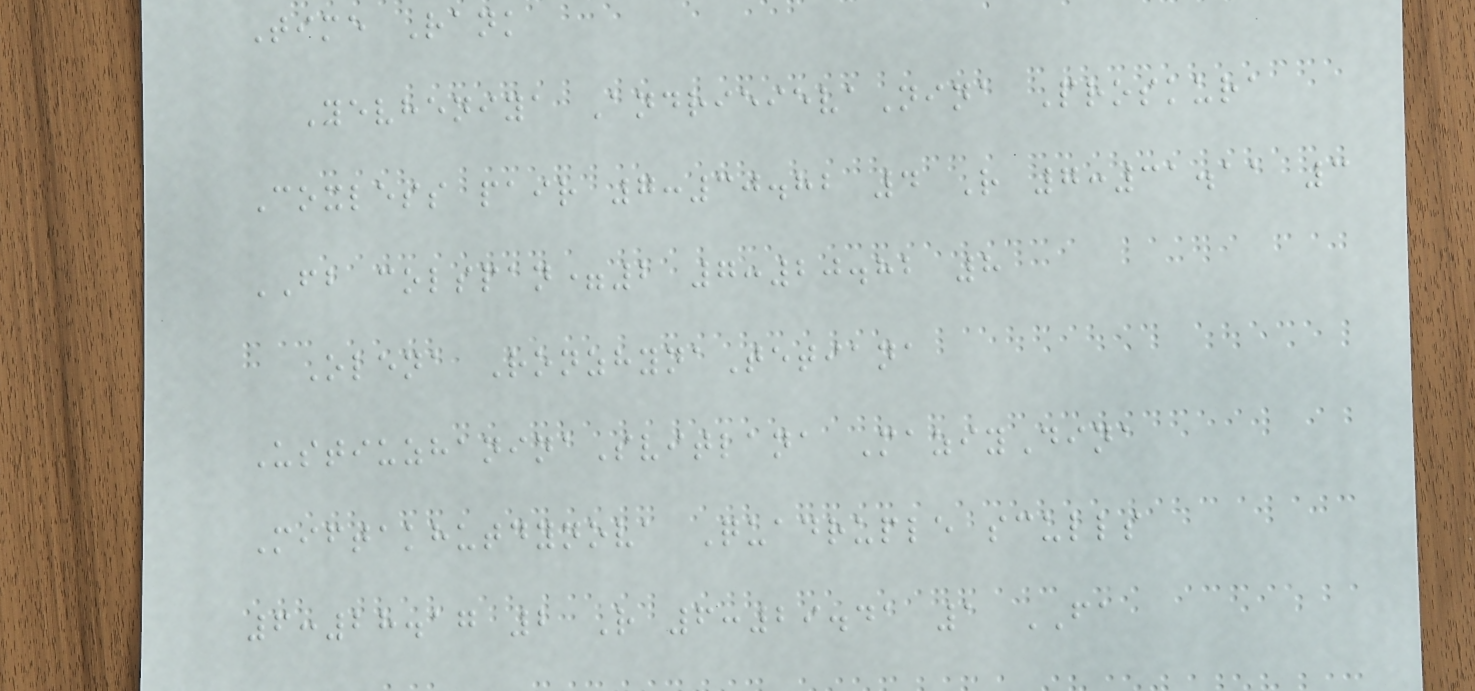Time Rank
Yevheniya AndrieievaNina Proskura
Coxless pair 7:30.82 4 R 7:31.11 3
FB colspan=2 7:20.82 8
Olena RonzhynaTetiana
UstiuzhaninaSvitlana MaziyDina
Miftakhutdynova Quadruple sculls
6:28.17 2 R 6:29.41 1 FA
